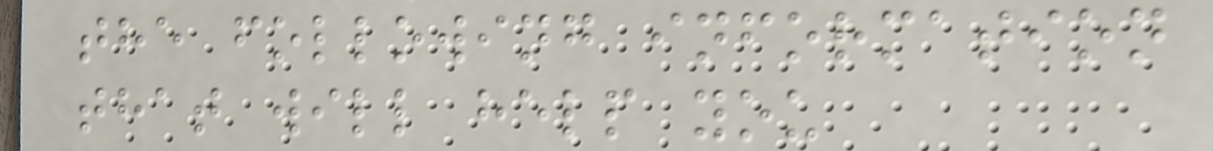the following information
that will help you
